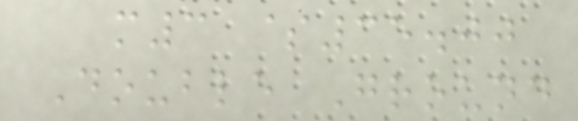m3 $35.00
Double Ground
